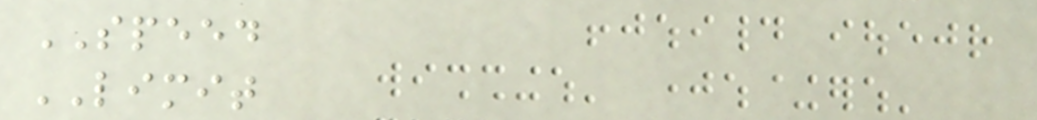SPEED
LIMIT
